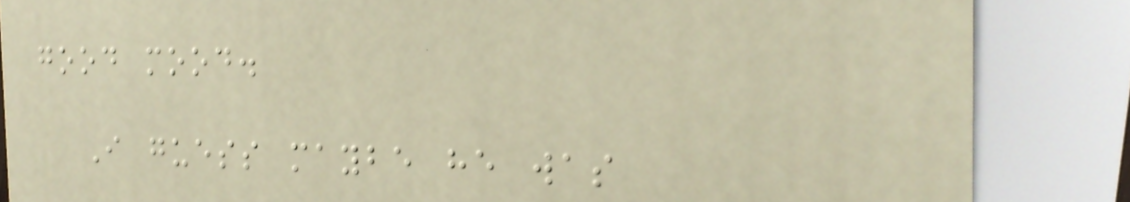good mood.
I guess maybe he was
